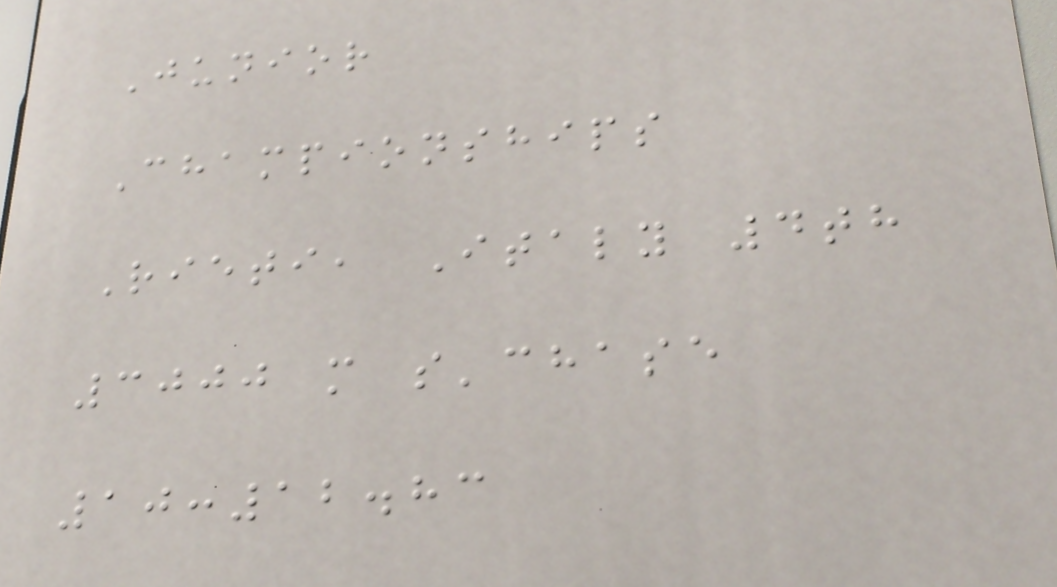Junior
Championships
Rieti, Italy 4th
3000 m s'chase
10:12.83
